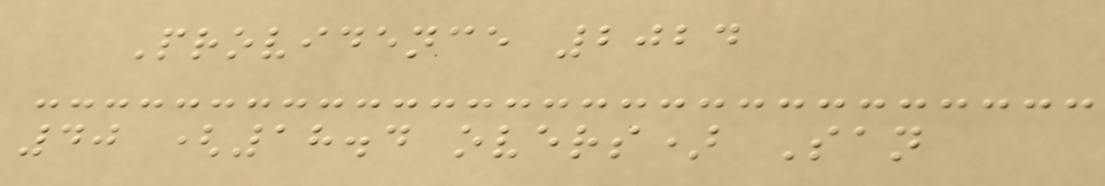Providence 2024
40 (18.4 overs) San
